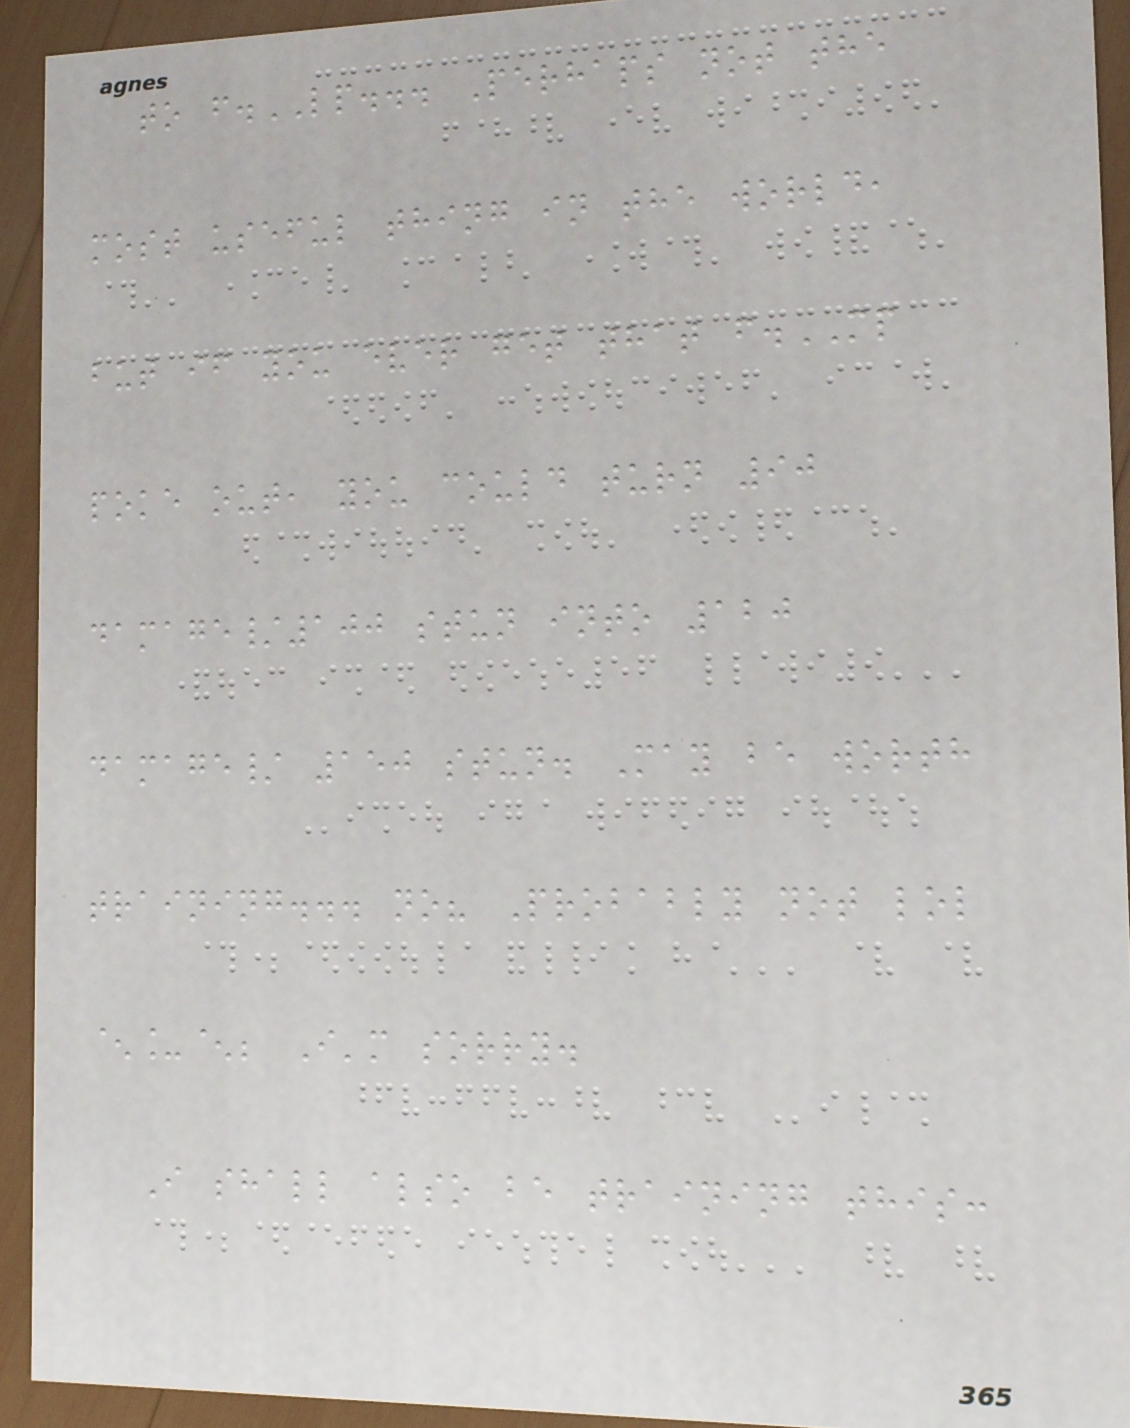to f.LP... Perhaps not the
most useful thing in the world,
but if you ever get that f.MP
poke out, you could turn 90
damage/100 stun into 120
damage/ 150 stun. May be worth
training... no? Probably not lol
^_^; I'm sorry.
I shall also be training this:
